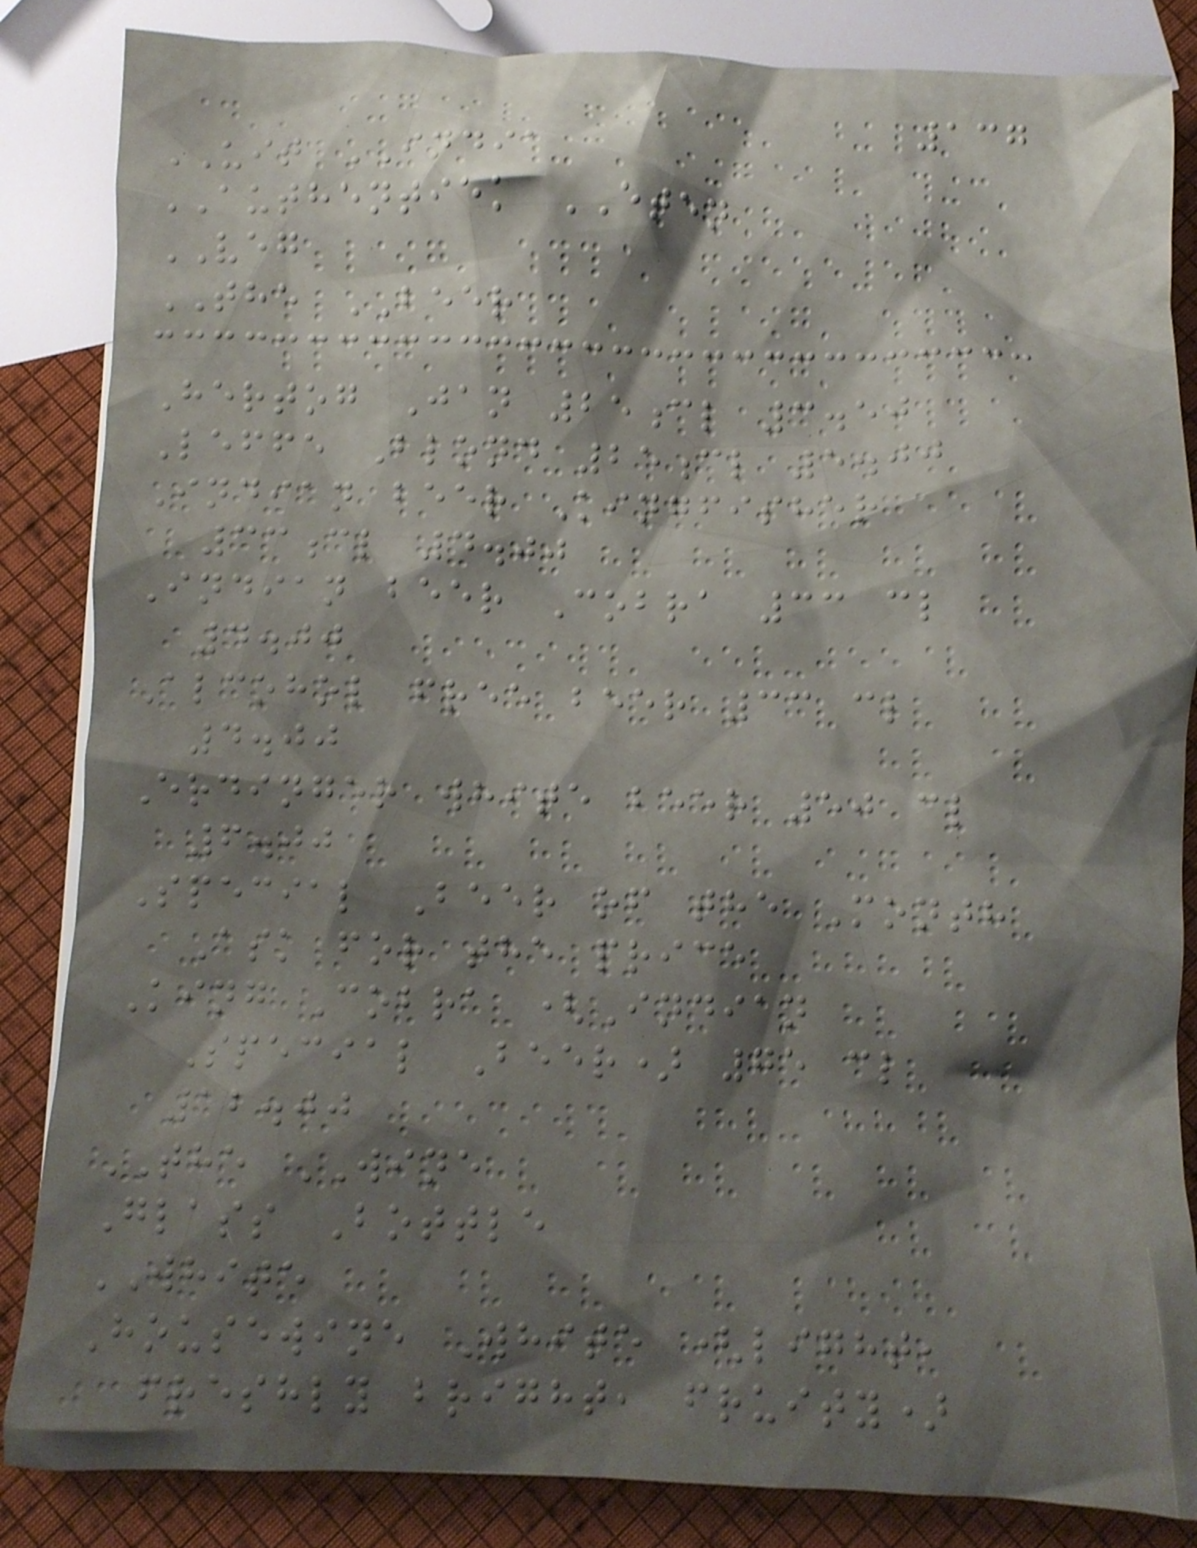137
UIT INDIA
AUTHENTIEK ETEN
VEG
THE BEER
Hertog Jan 25cl 3.50
Leffe Blond 25cl 5.00
Indian beer Kingfisher
33cl 4.00
Indian beer Cobra 33 cl
4.00
Alcohol free beer 33 cl
4.00
Erdinger white beer 50 cl
6.00
Special Beer of the Month
Ask for the price
King Cobra (Indian
Special Beer) 75 cl
12.00
THE WINE
Glass Bottle
WHITE
Housewine White (light,
freshly bright, fruity)
